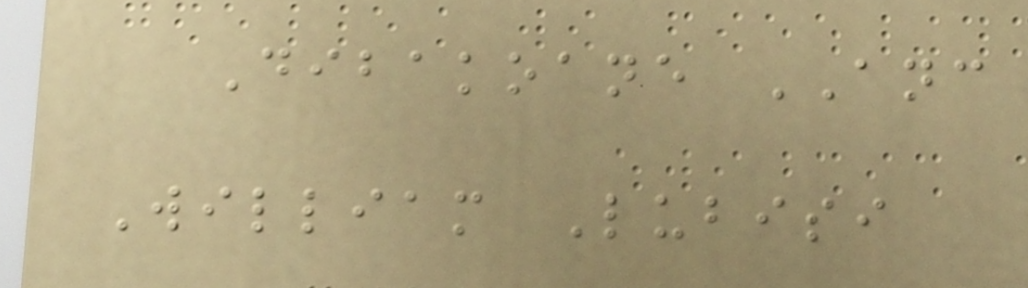Dibakoane ANC
William Lubisi
